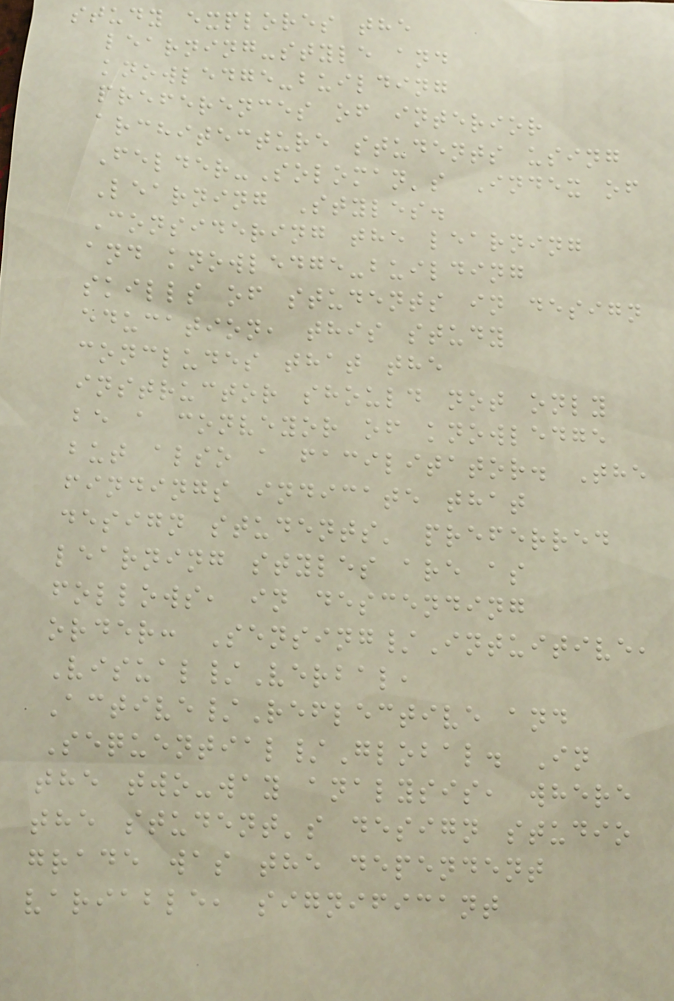study explores the
learning-style and
knowledge-building
preferences of interior
architecture students using
Felder-Soloman's Index of
Learning Styles.
Considering the learning
and knowledge-building
skills of students in design
education, this study
concludes that the
instructor should not only
be a conveyor of knowledge
but also a facilitator. The
findings indicate that
design students' preferred
learning styles are as
follows, in descending
order: Sensing/Intuitive,
Visual/Verbal,
Active/Reflective and
Sequential/Global. In
the two-way analysis, where
the student's design studio
grade was the dependent
variable, significant
